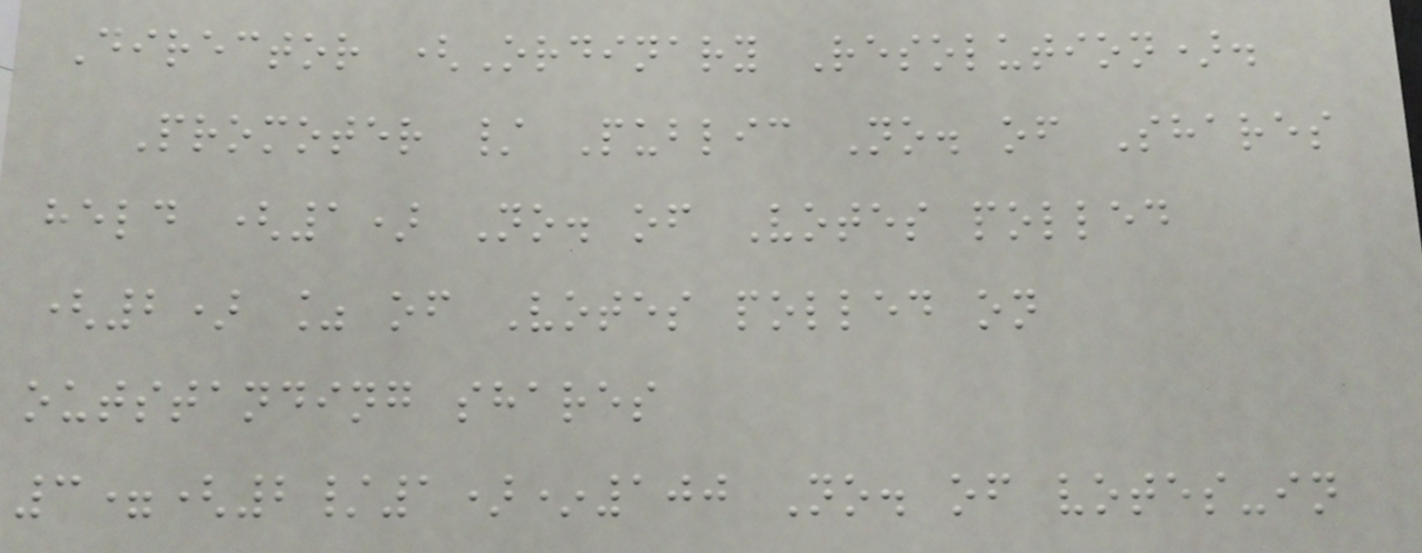Director (Ordinary Resolution).
Promoter / Public No. of Shares
held (1) No. of Votes polled
(2) % of Votes polled on
outstanding shares
3=(2/1)*100 No. of votes-in
